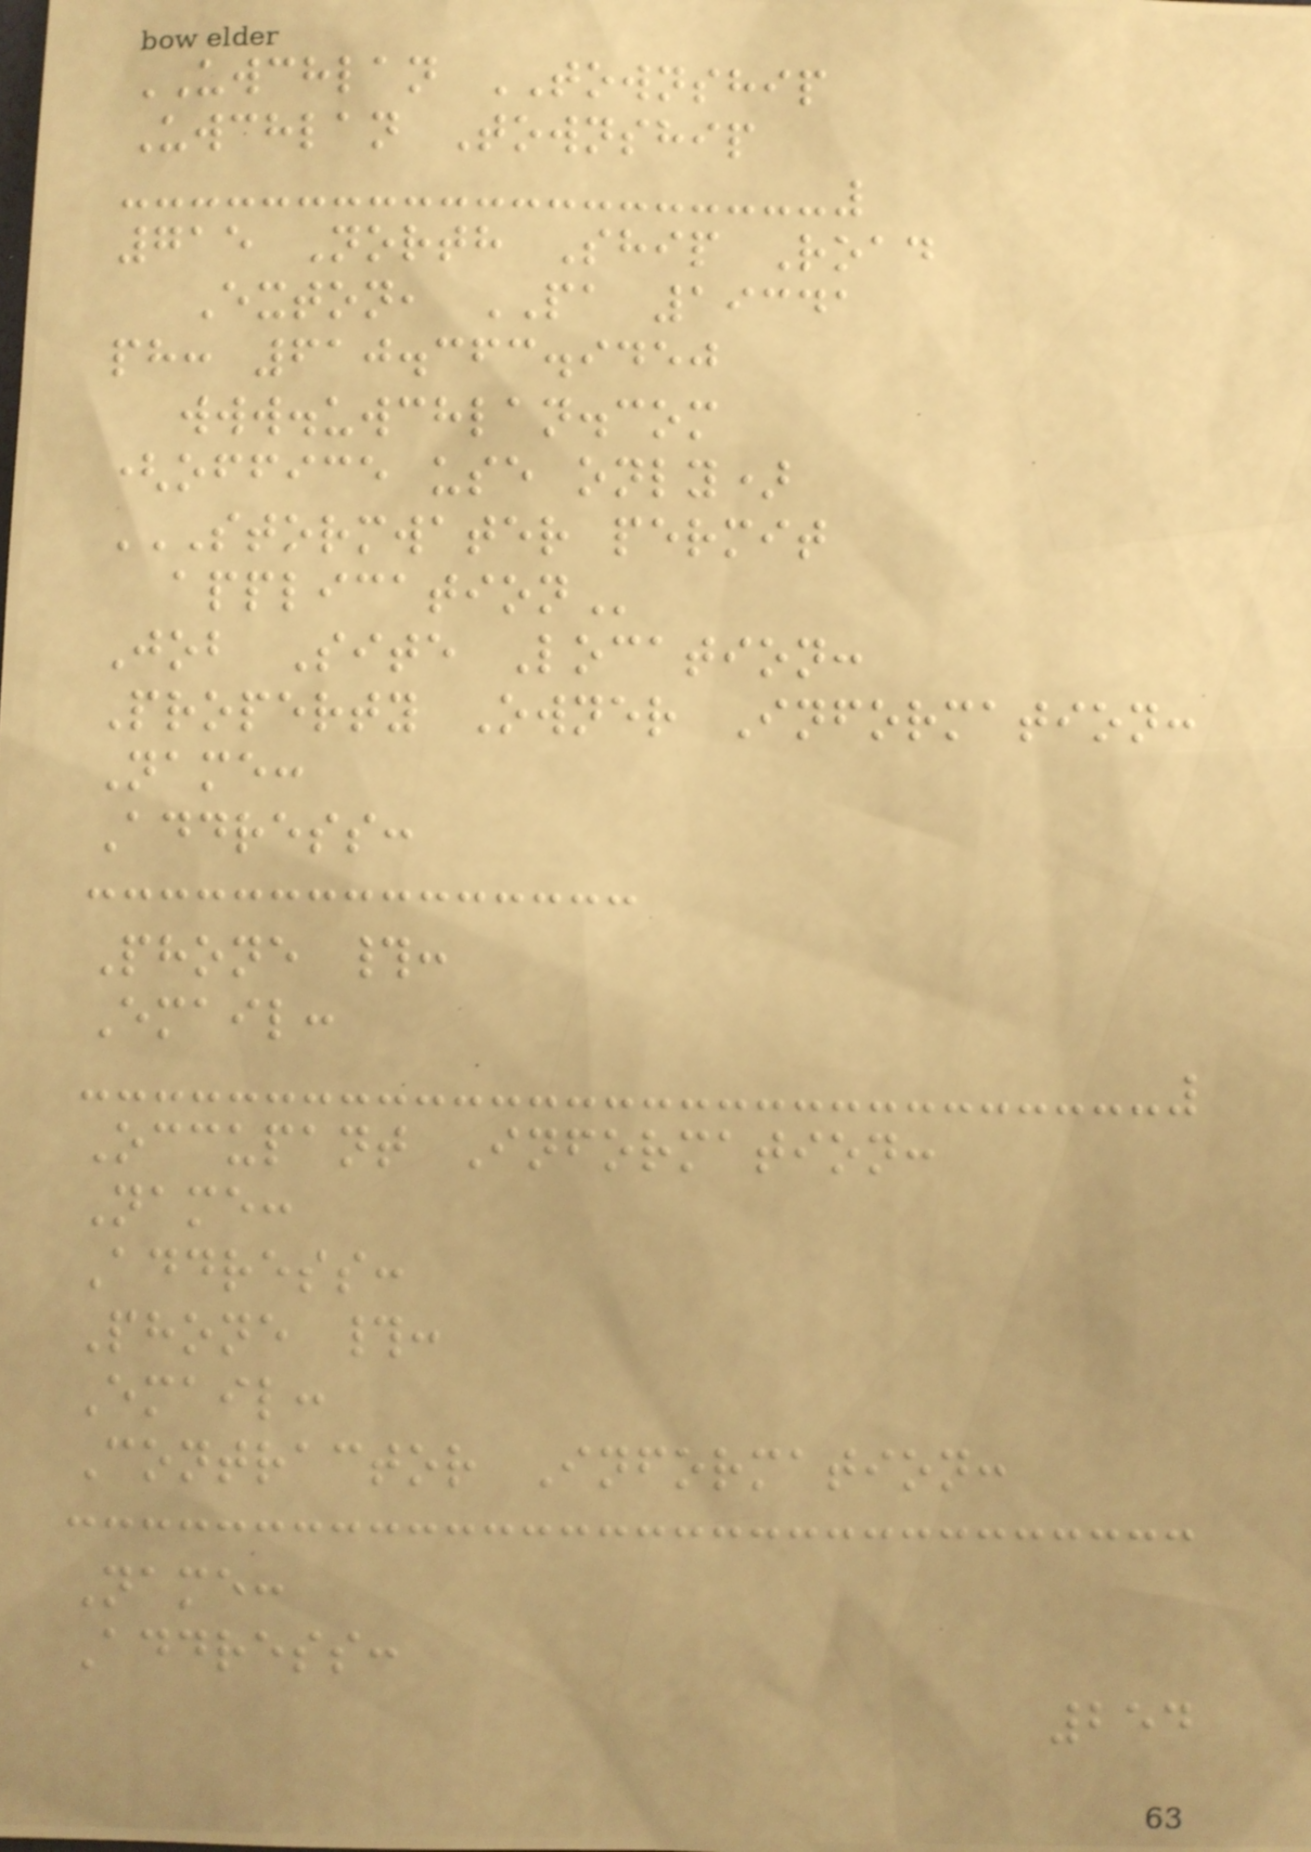UWCHLAN TOWNSHIP
Uwchlan Township
715 North Ship Road
Exton, PA 19341
ph: 610.363.9450
www.uwchlan.com
(office use only)
STORMWATER PERMIT
APPLICATION
Job Site Location:
Property Owner Information:
Name:
Address:
Phone #:
Email:
Occupant Information:
Name:
Address:
Phone #:
Email:
Contractor Information:
Name:
Address:
254
